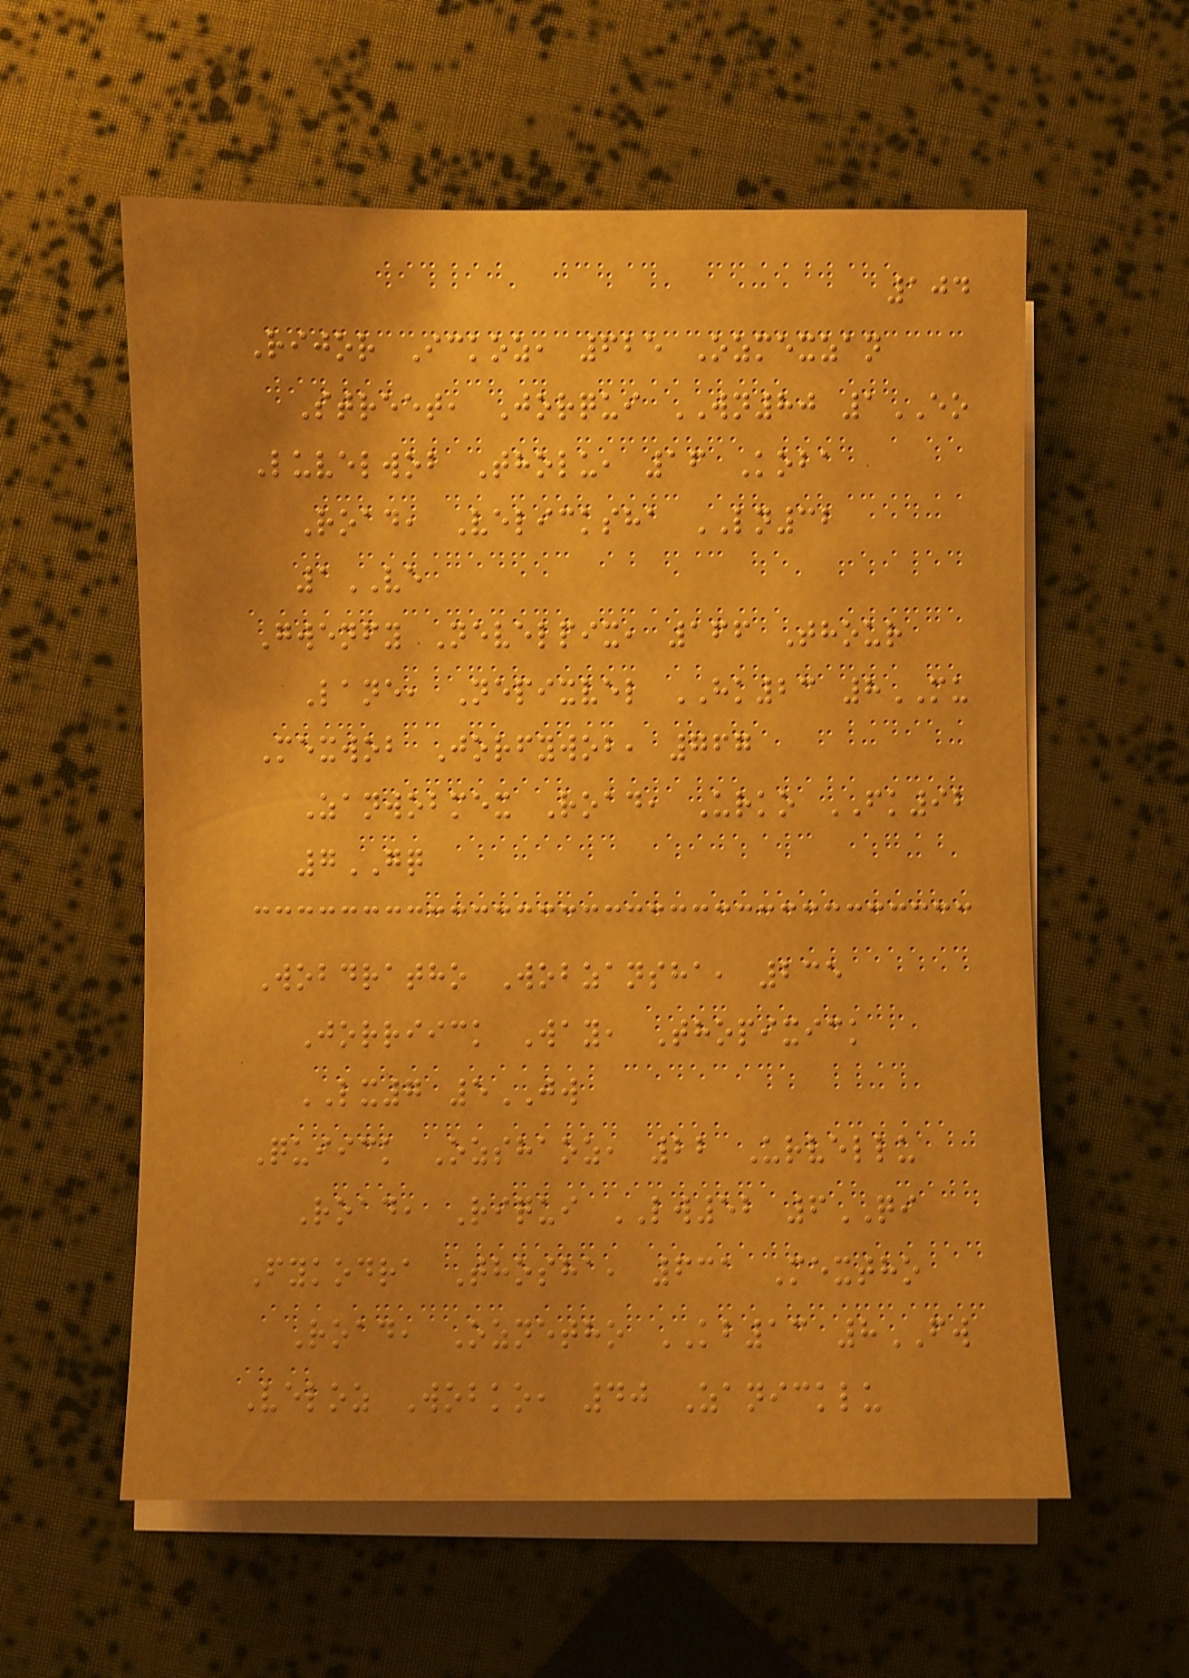104
Rijor Ickoz, 625 Ozmexzan
Street, Jorqui WN80 1EO
Luvelwob Tholu, 16 Koba
Road, Velicksha LN32
1VE
Gwenfy Nevelpix, 166 Thour
Lane, Nepixvel HK23 8MU
Mexwob Jorfywob, 767
Zanwobmex Road, Urko FK92
7GQ
Wobdratho Wobzansha, 235
Jorriick Way, Thopixick
LX7 5JW
Quiick Ozshaoz, 22 Urvellu
Road, Riqui LW52 6QI
Fykodra Thosha, 631 Mextho
Road, Oznetho KB13 8FW
Veloz Wobko, 40 Zanicklu
